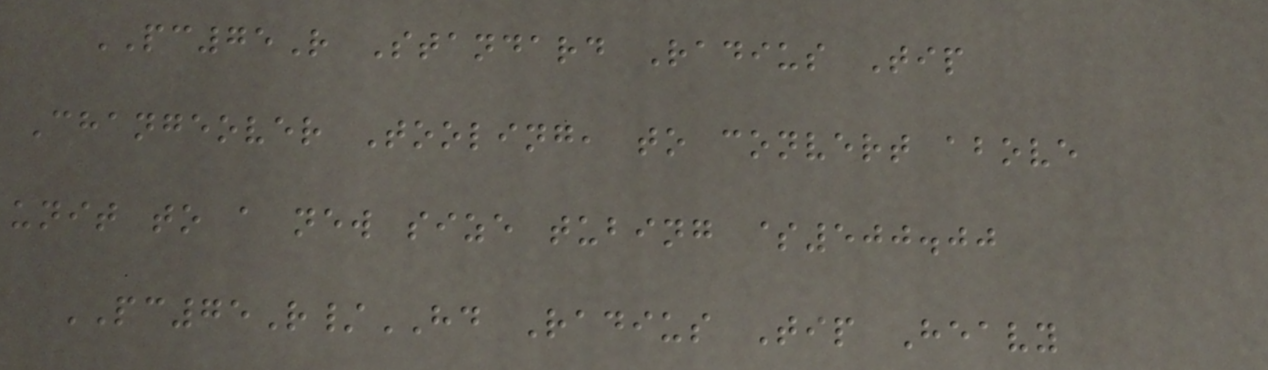PC75R Standard Radius Tip
Changeover Tooling, to convert above
unit to a new size tubing $500.00
PC75R/HD Radius Tip Heavy
